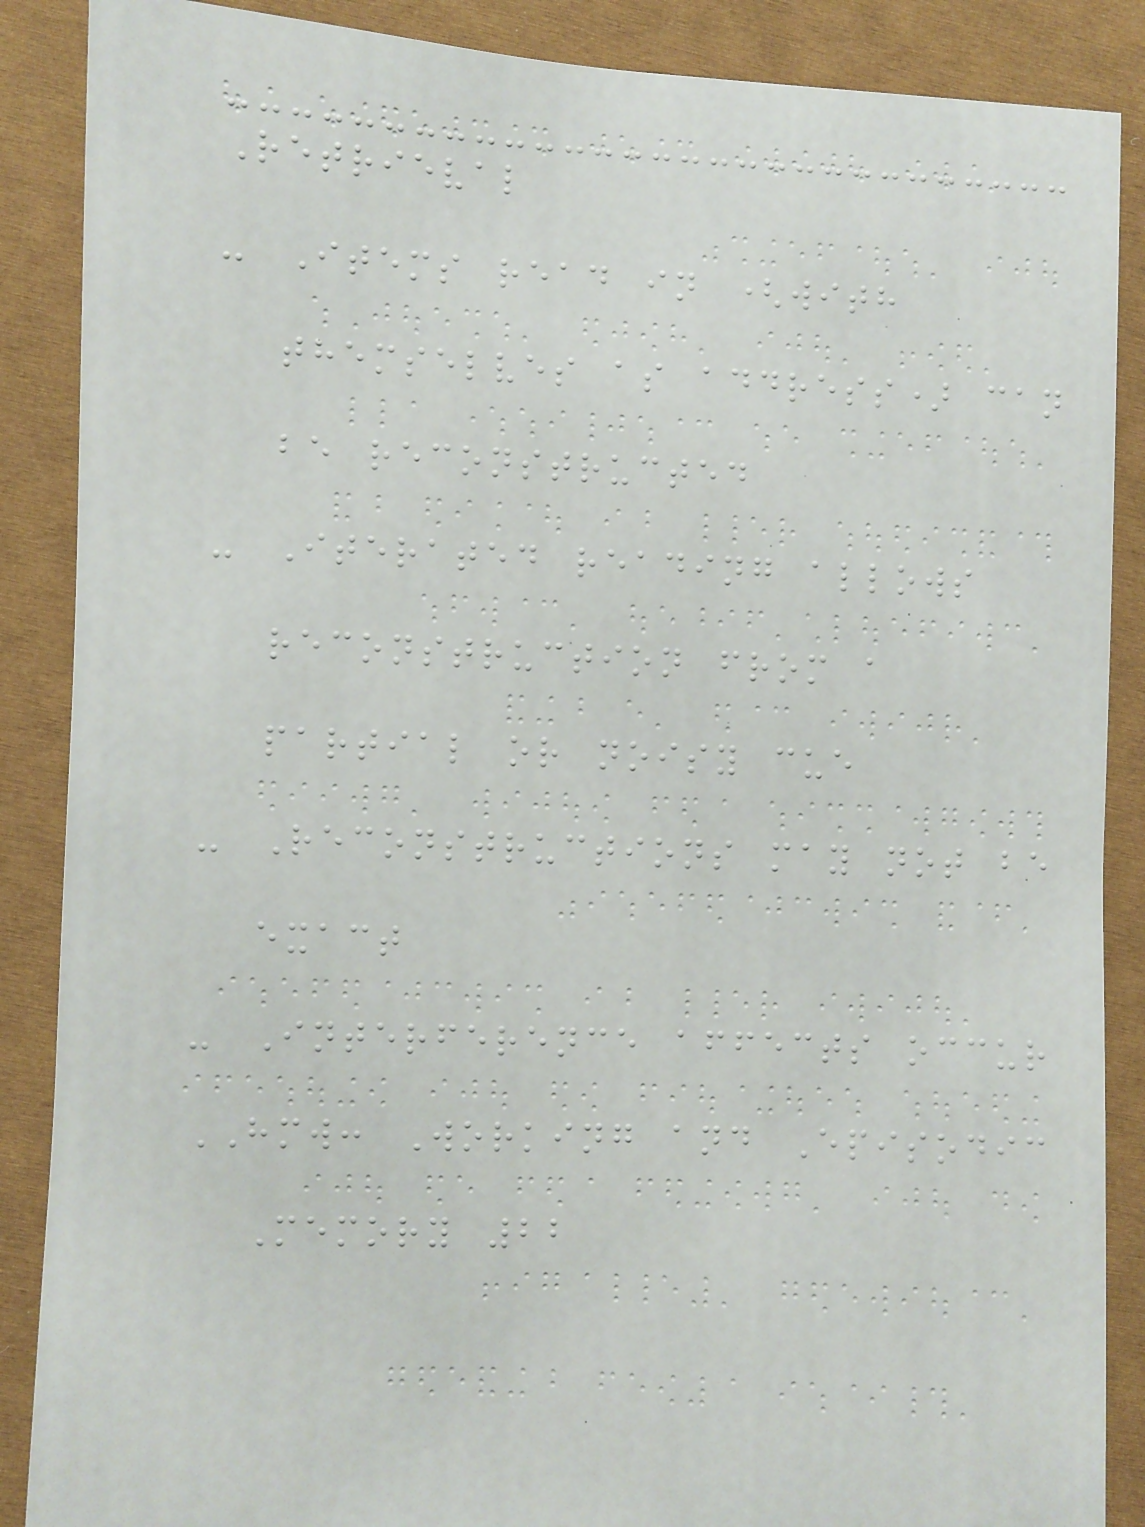Retrieval
- Items read in (with
themselves as address) can
be reconstructed
- Iterated reading allows
reconstruction from a
partial or noisy cue
- Reconstructions may not be
exact
- Interference affects occur
HMW: Working and Episodic
Memory 22
